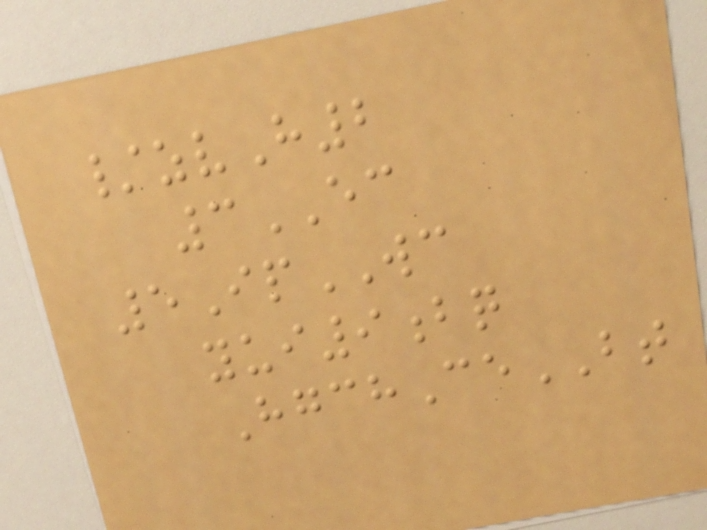/zvH2
3EC
5IpWC
yui9bq
HgchCeBT
